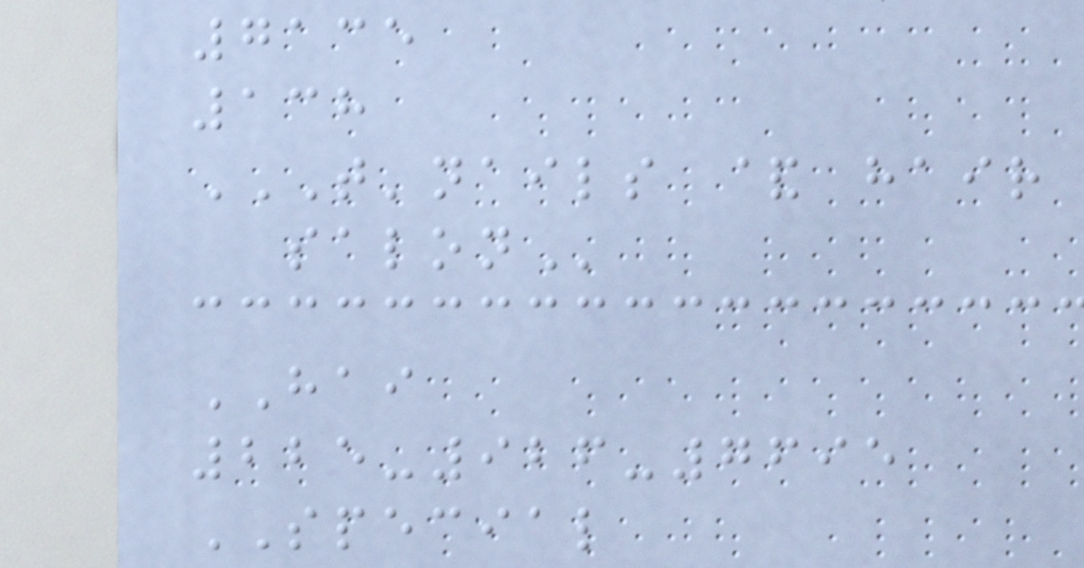7135
138
T'NAILS & HAIR
SALON
HAI
225-926-7695
SPECIAL
